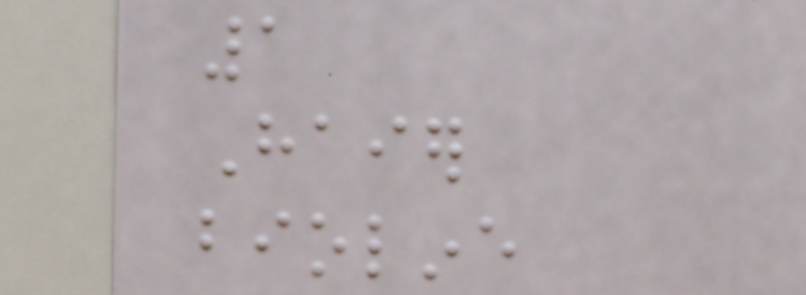1
Haier
bioline
